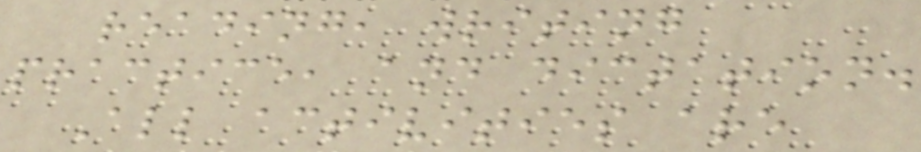reading, writing
practice, and dictation.
All activities are
